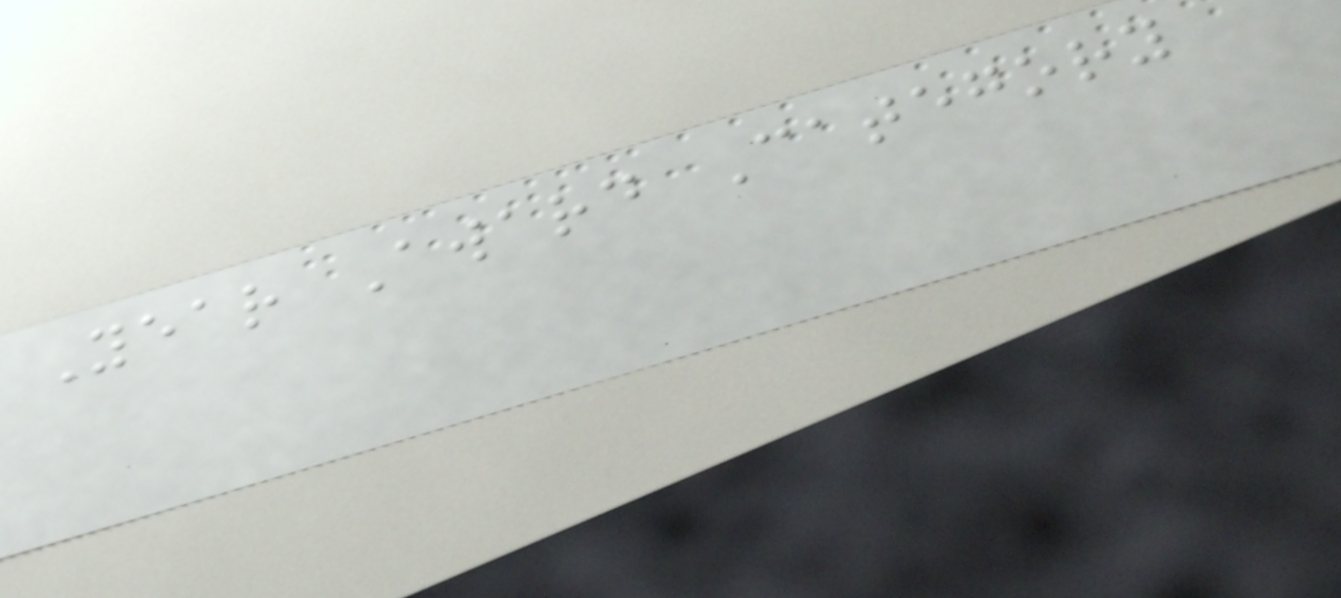Year Award Category
